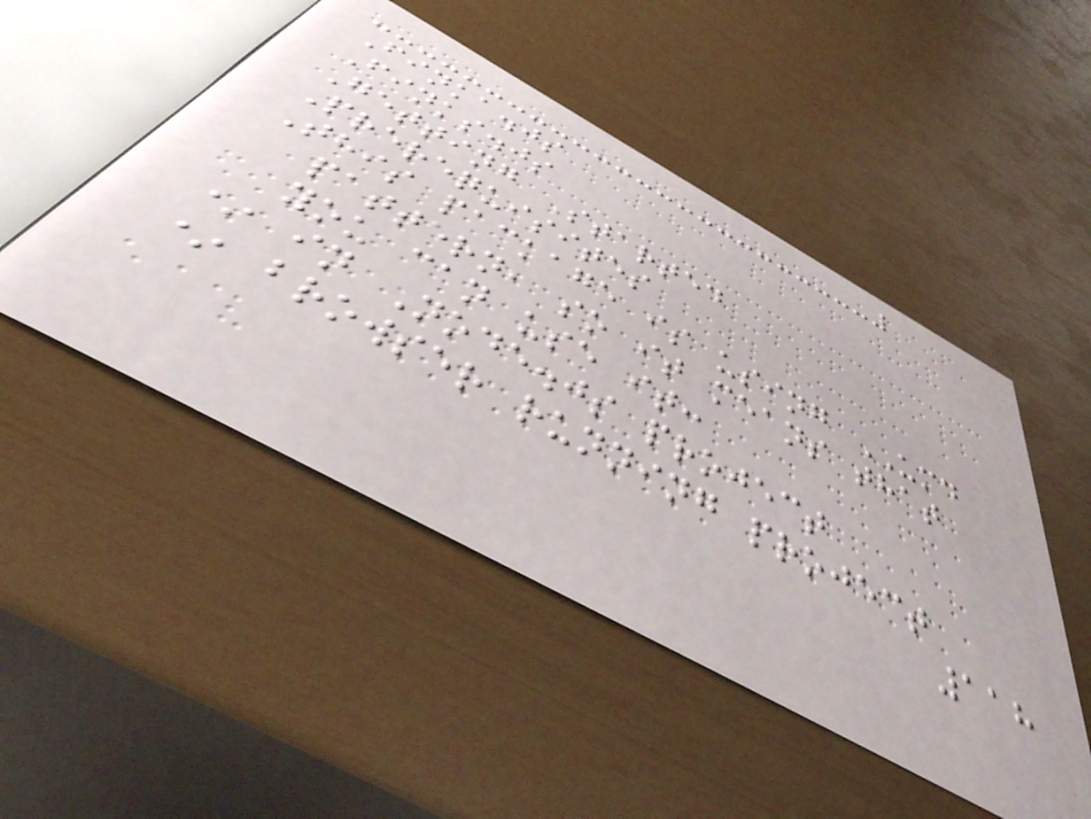Finka.js
Finks.js
Getting Started
Prerequisites
This package is using UMD
pattern, so it means that
you can use it:
* in Node.js project
* browser running project
118
